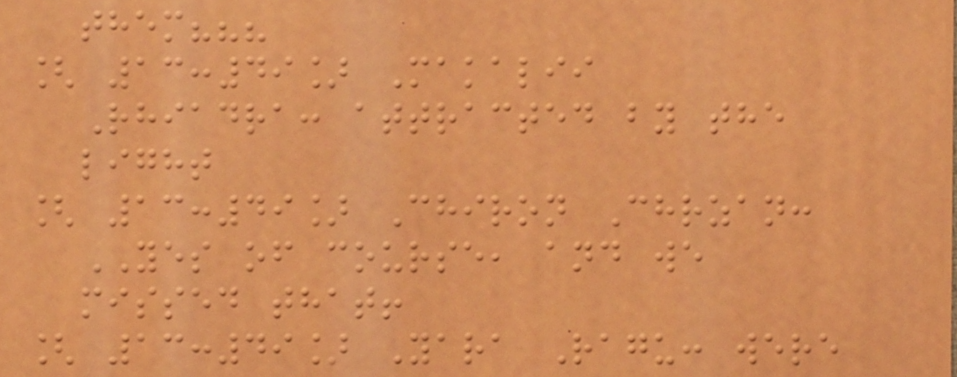them???
[ 13:49] Makalii
Rhiadra: attracted by the
light
[ 13:49] Chiron Chrzan:
YES of course, and we
missed that!
[ 13:49] Yara Ragu: were
